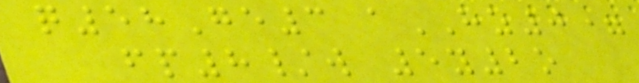q58Ge3 aHZ0=
fp8/w 5y2o
